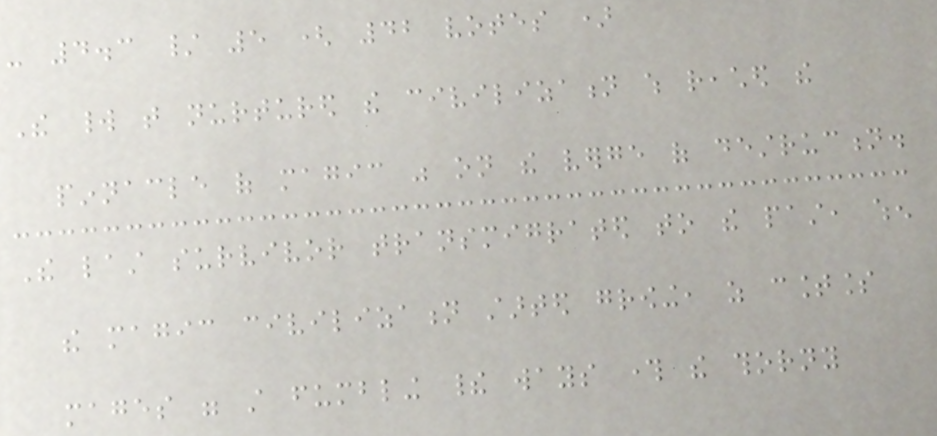- 4.3 / 5 ( 42 votes )
The world that nurtured the civilization which reached the
pinnacle of magic was on the verge of destruction.
The last survivor transmigrated to the past, when
the magic civilization started growing, as countless
mages were still fumbling their ways through the thorny
